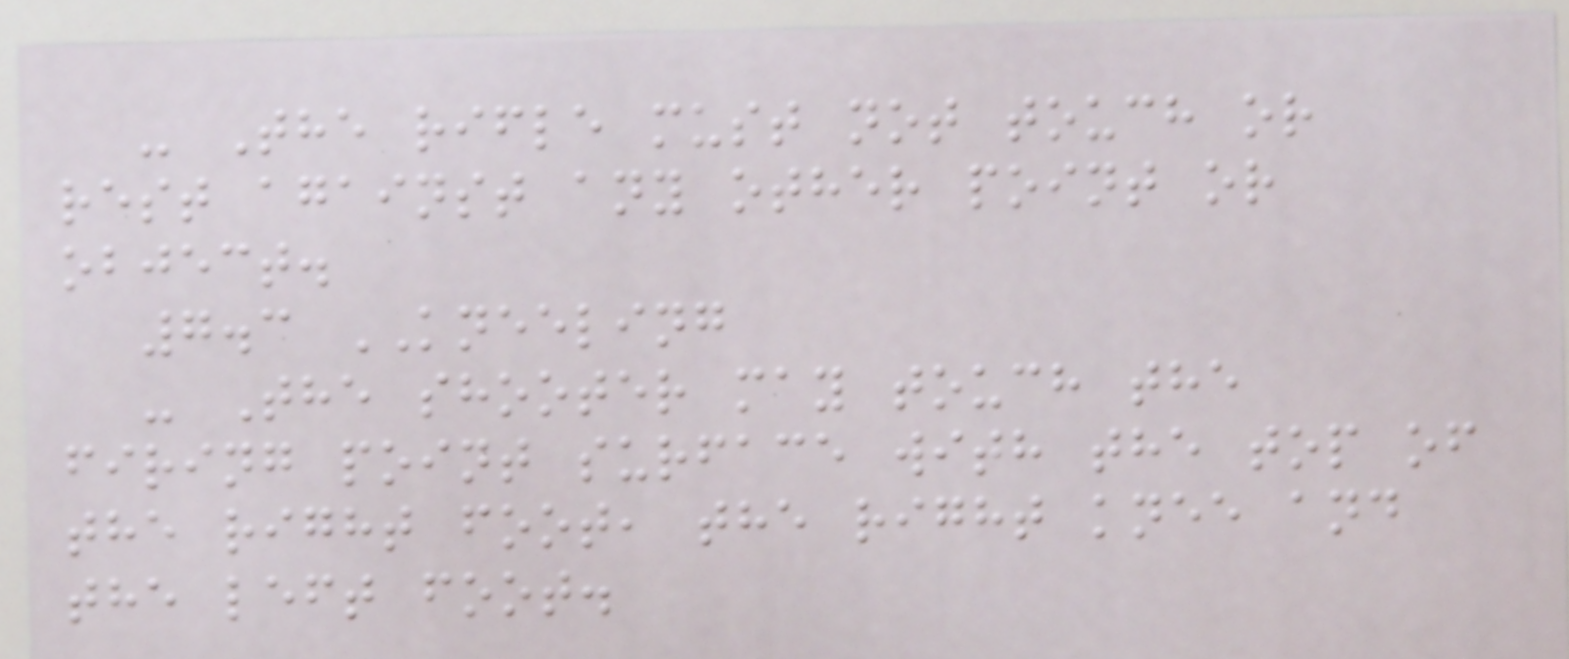- The rifle must not touch or
rest against any other point or
object.
7.3 KNEELING
- The shooter may touch the
firing point surface with the top of
the right foot, the right knee and
the left foot.
